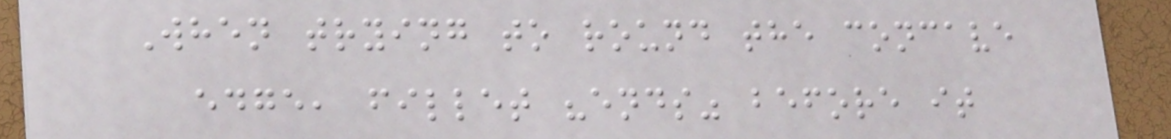When trying to round the concave
edge, fillet "ends" before it
